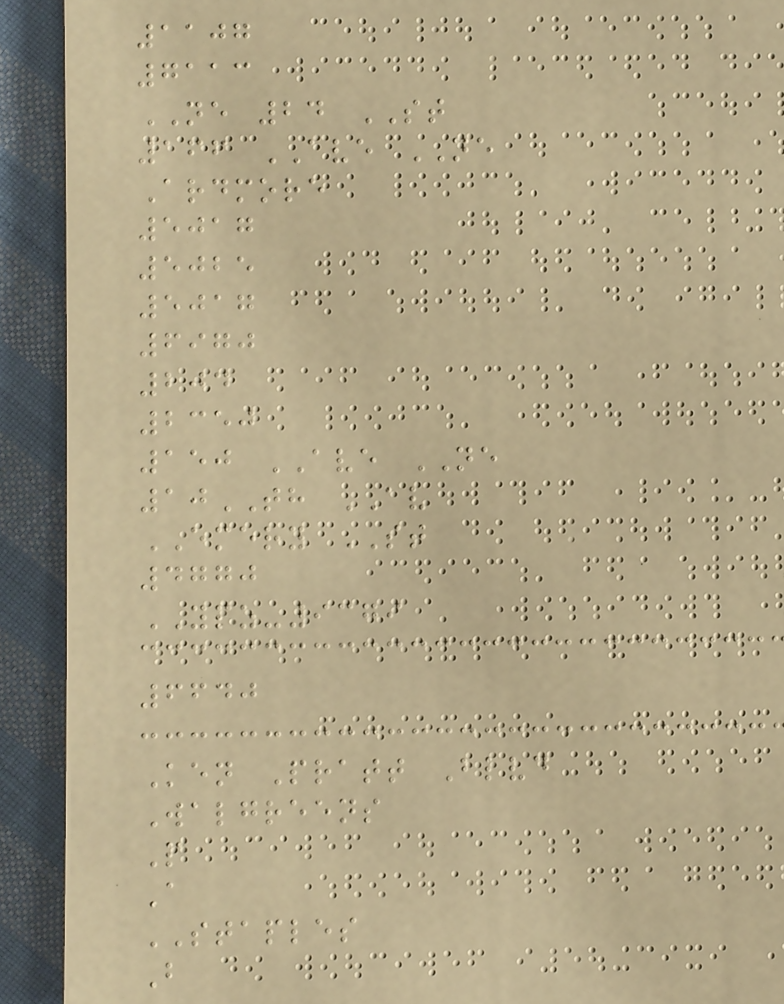1107
7113
NE 24 ST
166 AVE NE
Ardmore
5017
5025
5017
6970
204
2350
150 AVE NE
10TH AV
EMERY ST
4770
YPZ-9379
6640
Ken Pratt Blvd
Walgreens
P
A
STAPLES
B
